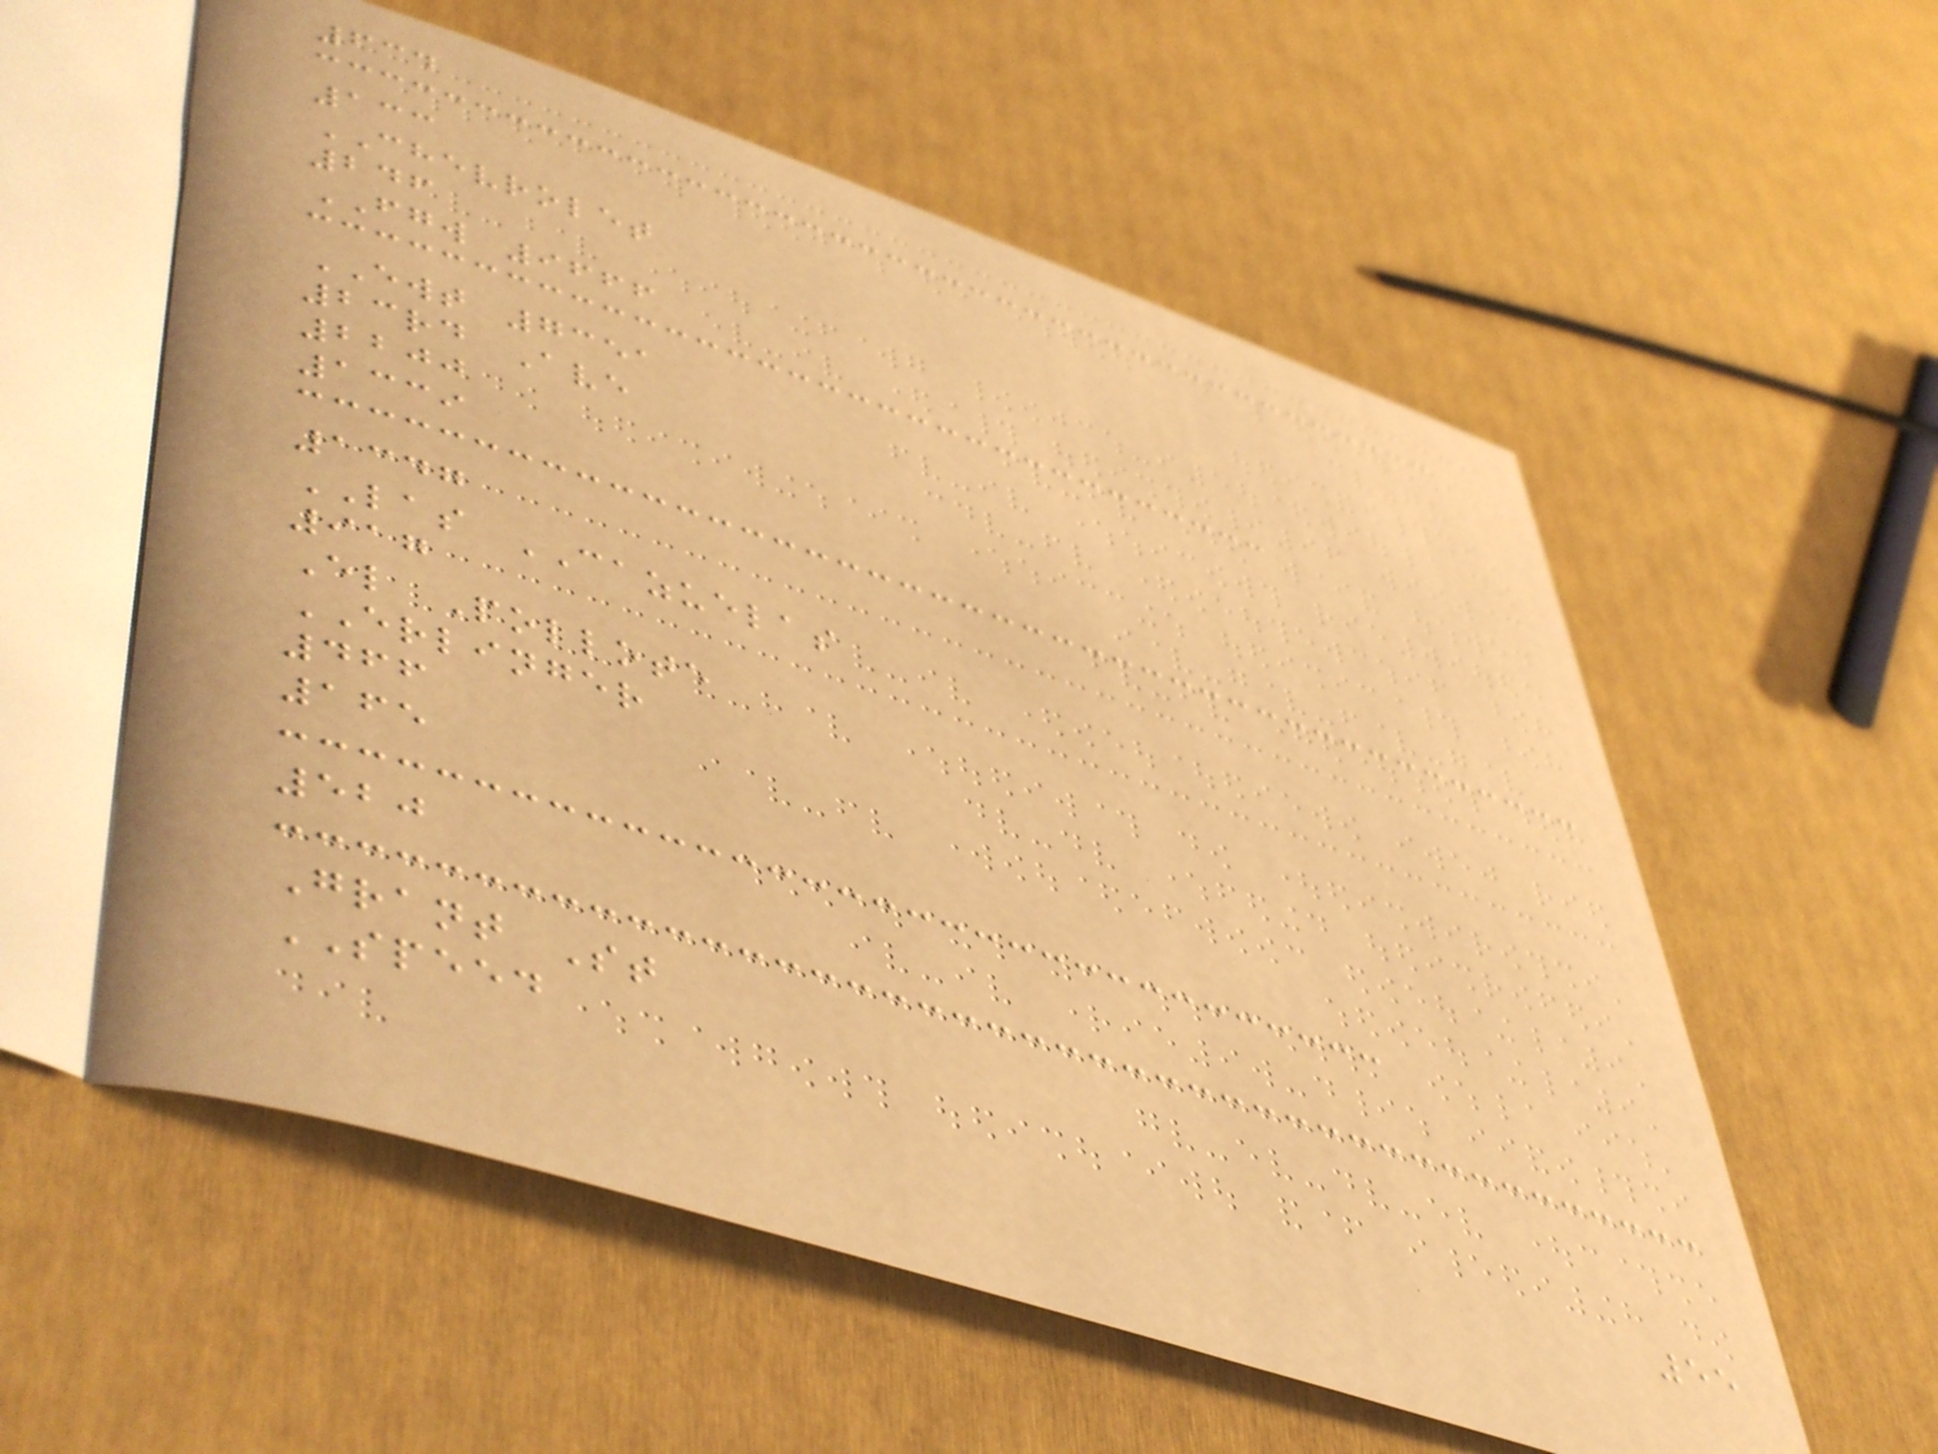634
133
CHEVROLET
246
FGW 9666
EWT 7351
23rd Ave
2200
1339
1347
LAS CAZUELAS
917
El Pollote
ERLINGER
466
165
520
Grant St
SPEED
55
